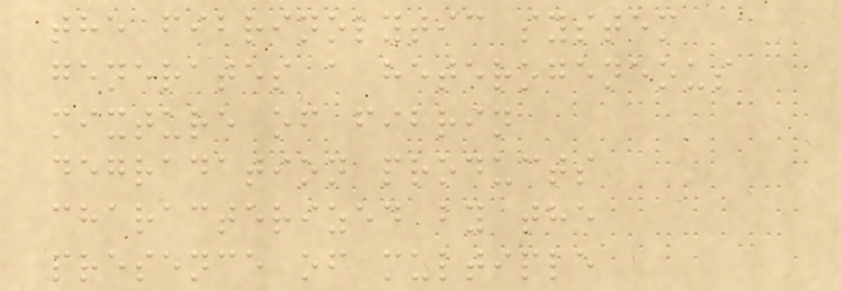the fibrinolytic system
generates a heterogeneous
mixture of fibrin
degradation products
characterized by the
presence of multiple
